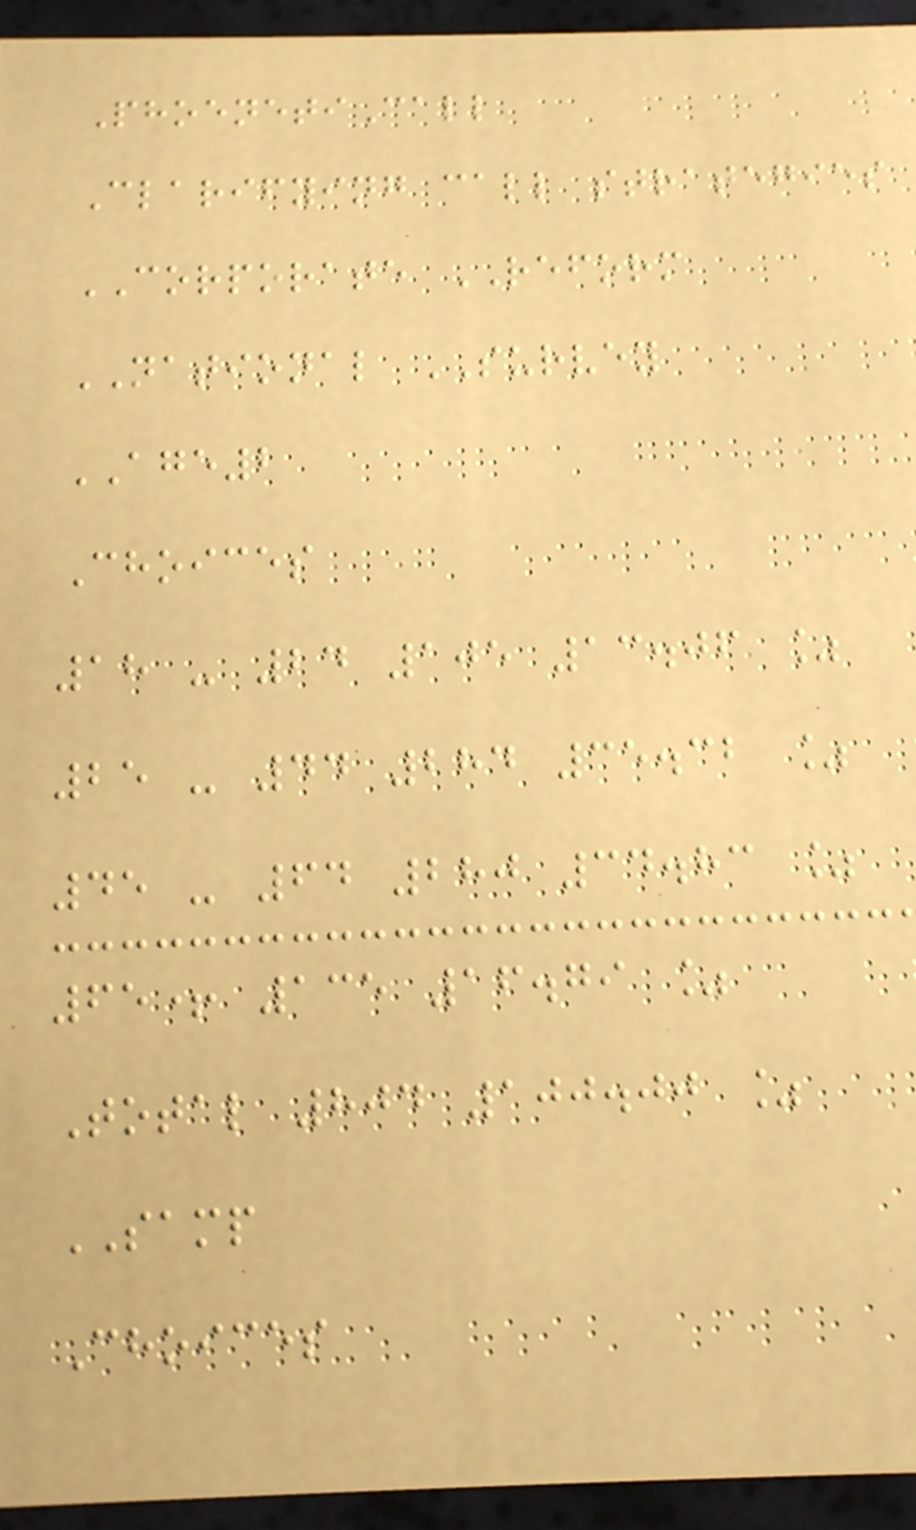PhoenetiCall
Clarifying call strategies
CORPORATE REFORM
NATIONAL SURVEY
AGE2
Choices
18 - 24 105 13.06 %
25 - 44 284 35.32 %
45 - 64 280 34.83 %
65+ 135 16.79 %
Total 804 100.00 %
SAMP
Choices
